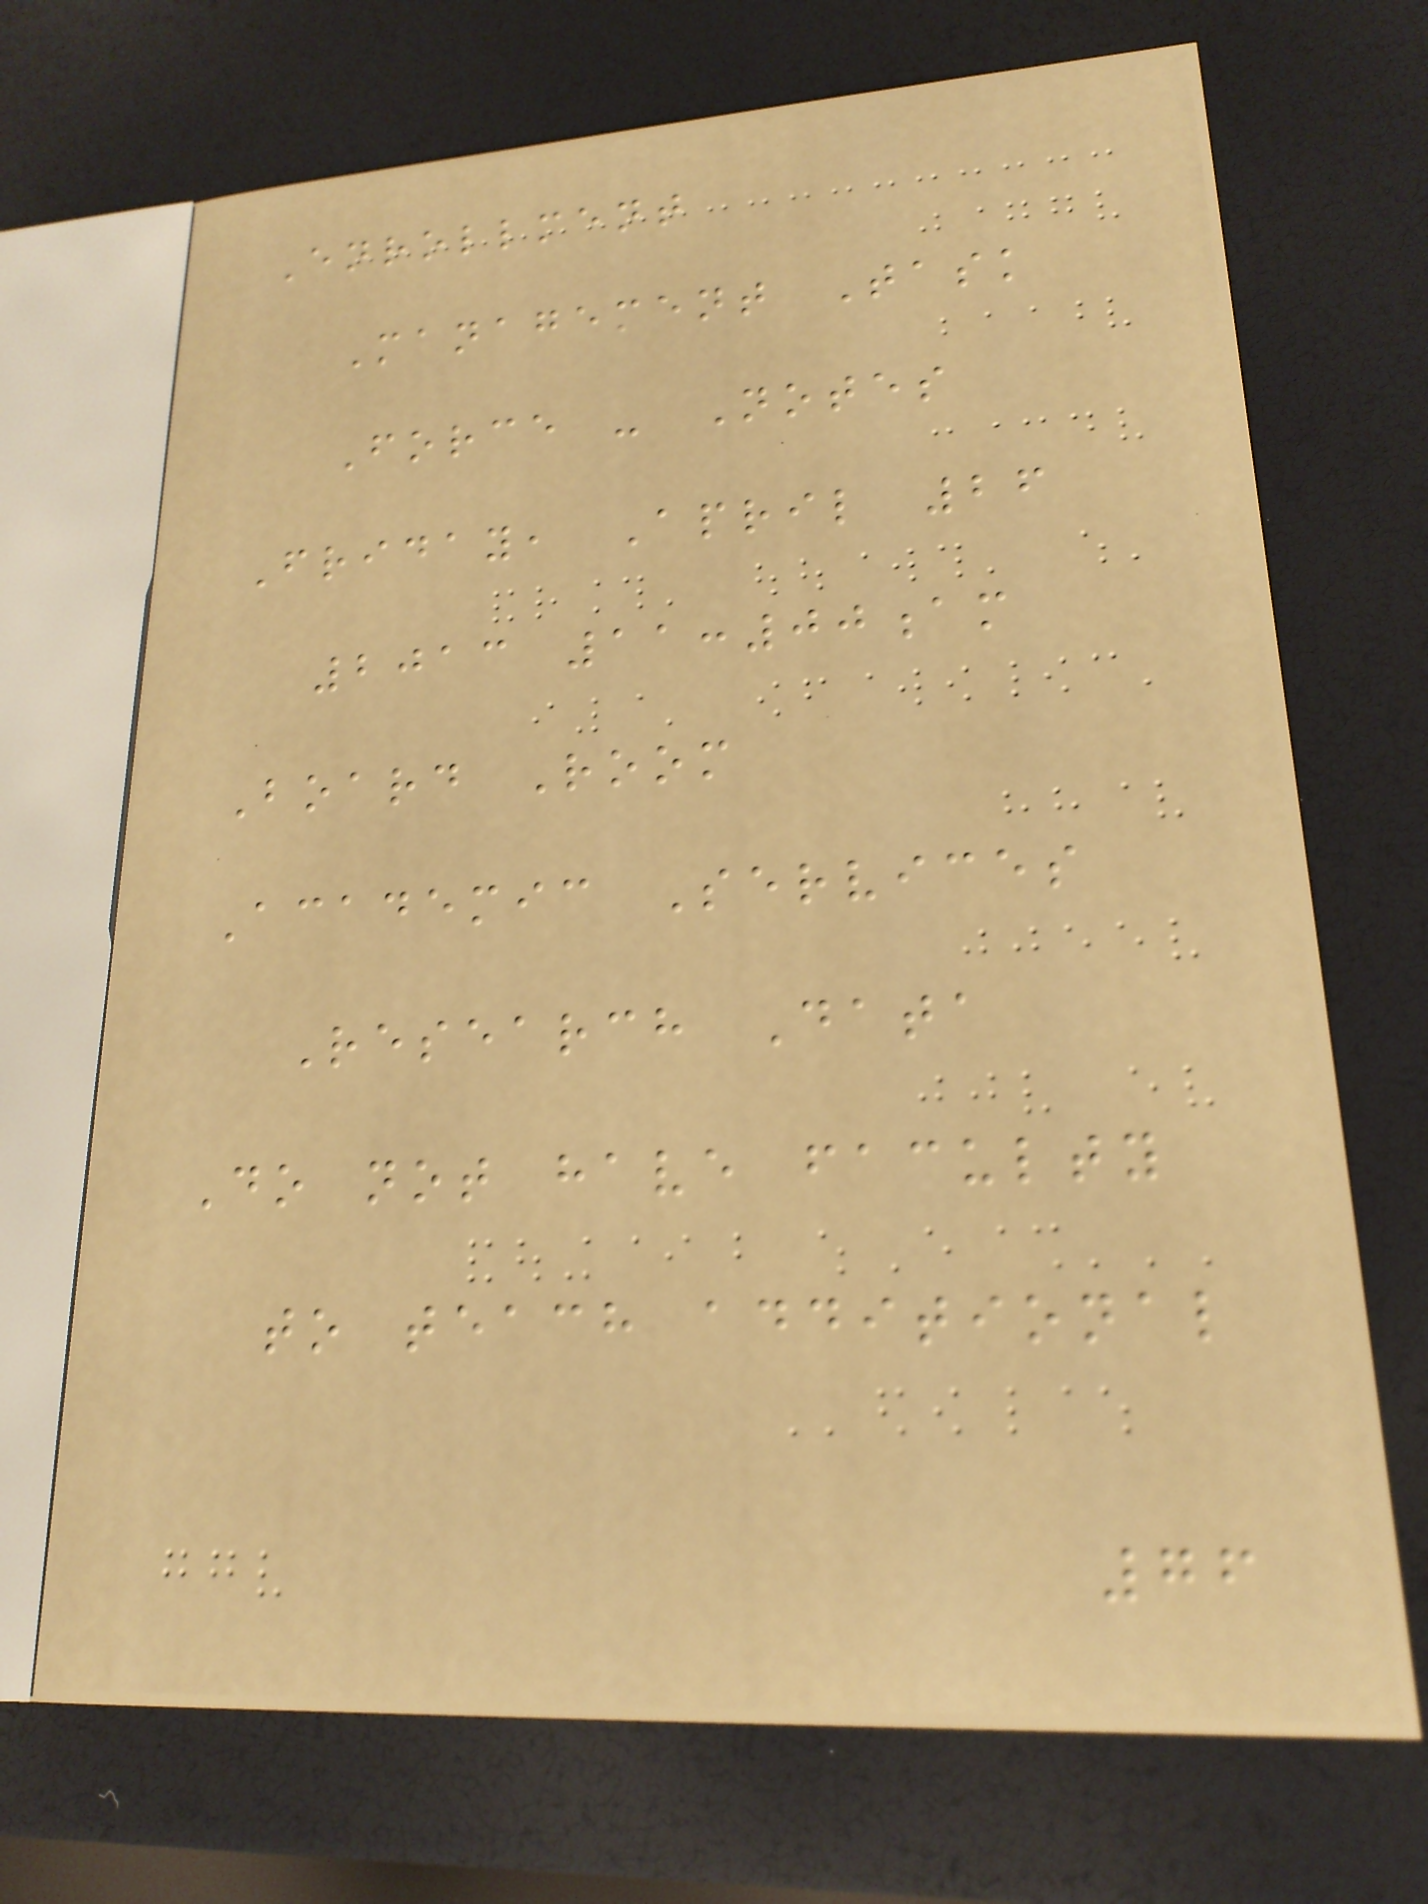Enrollment
Management Task
Force - Notes
Friday, April 26
2013 11:00am
Board Room
Academic Services
Research Data
Do not have faculty
to teach additional
76
